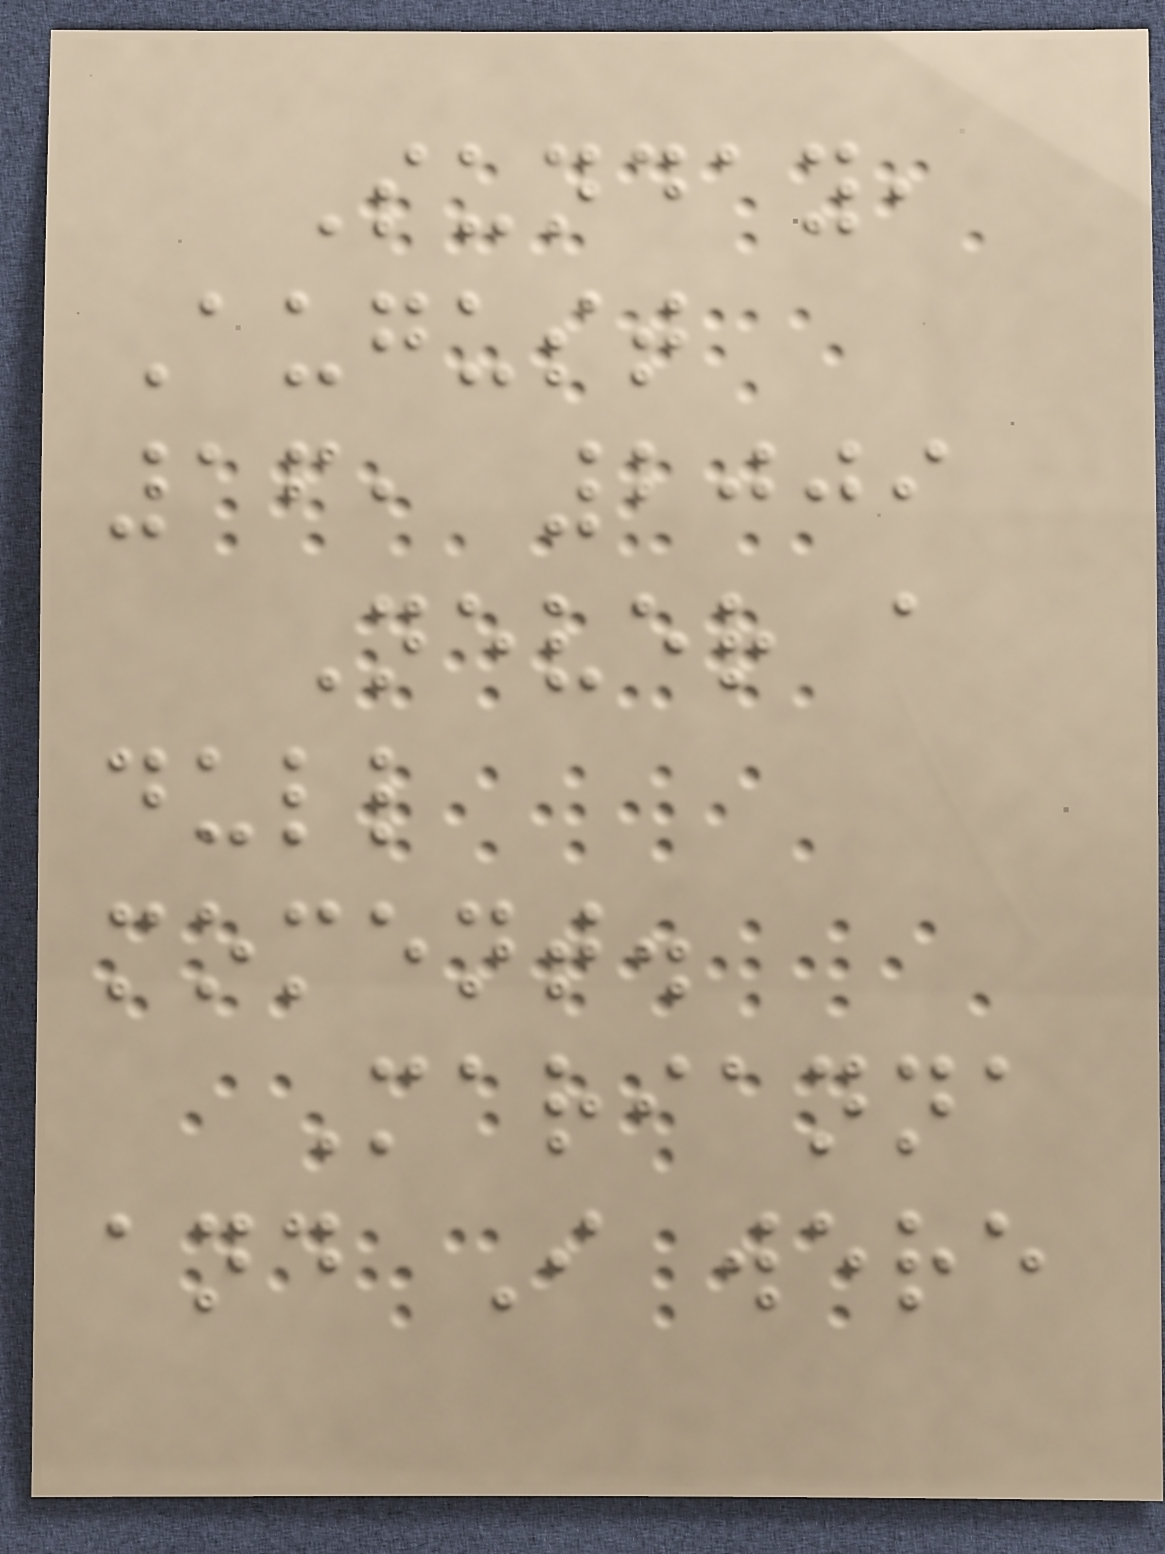Sunday,
August
16, 2009
Never a
dull
moment.
Marianna
and I were
